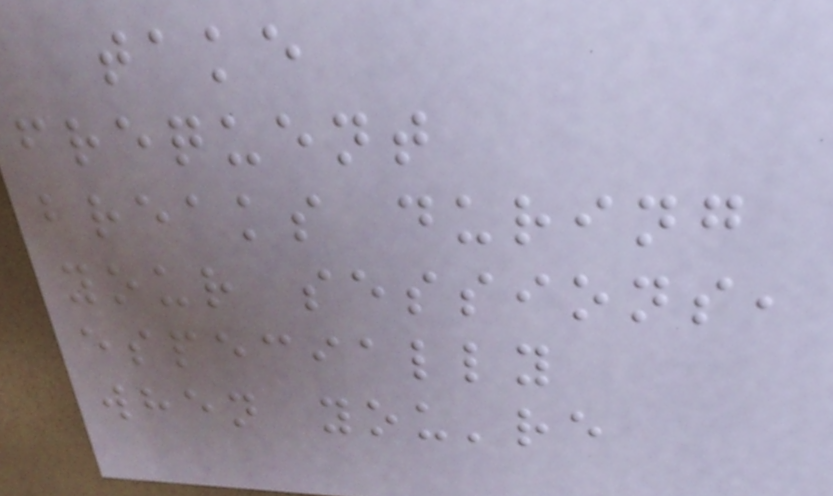take
frequent
breaks during
your sessions,
especially
when you're
